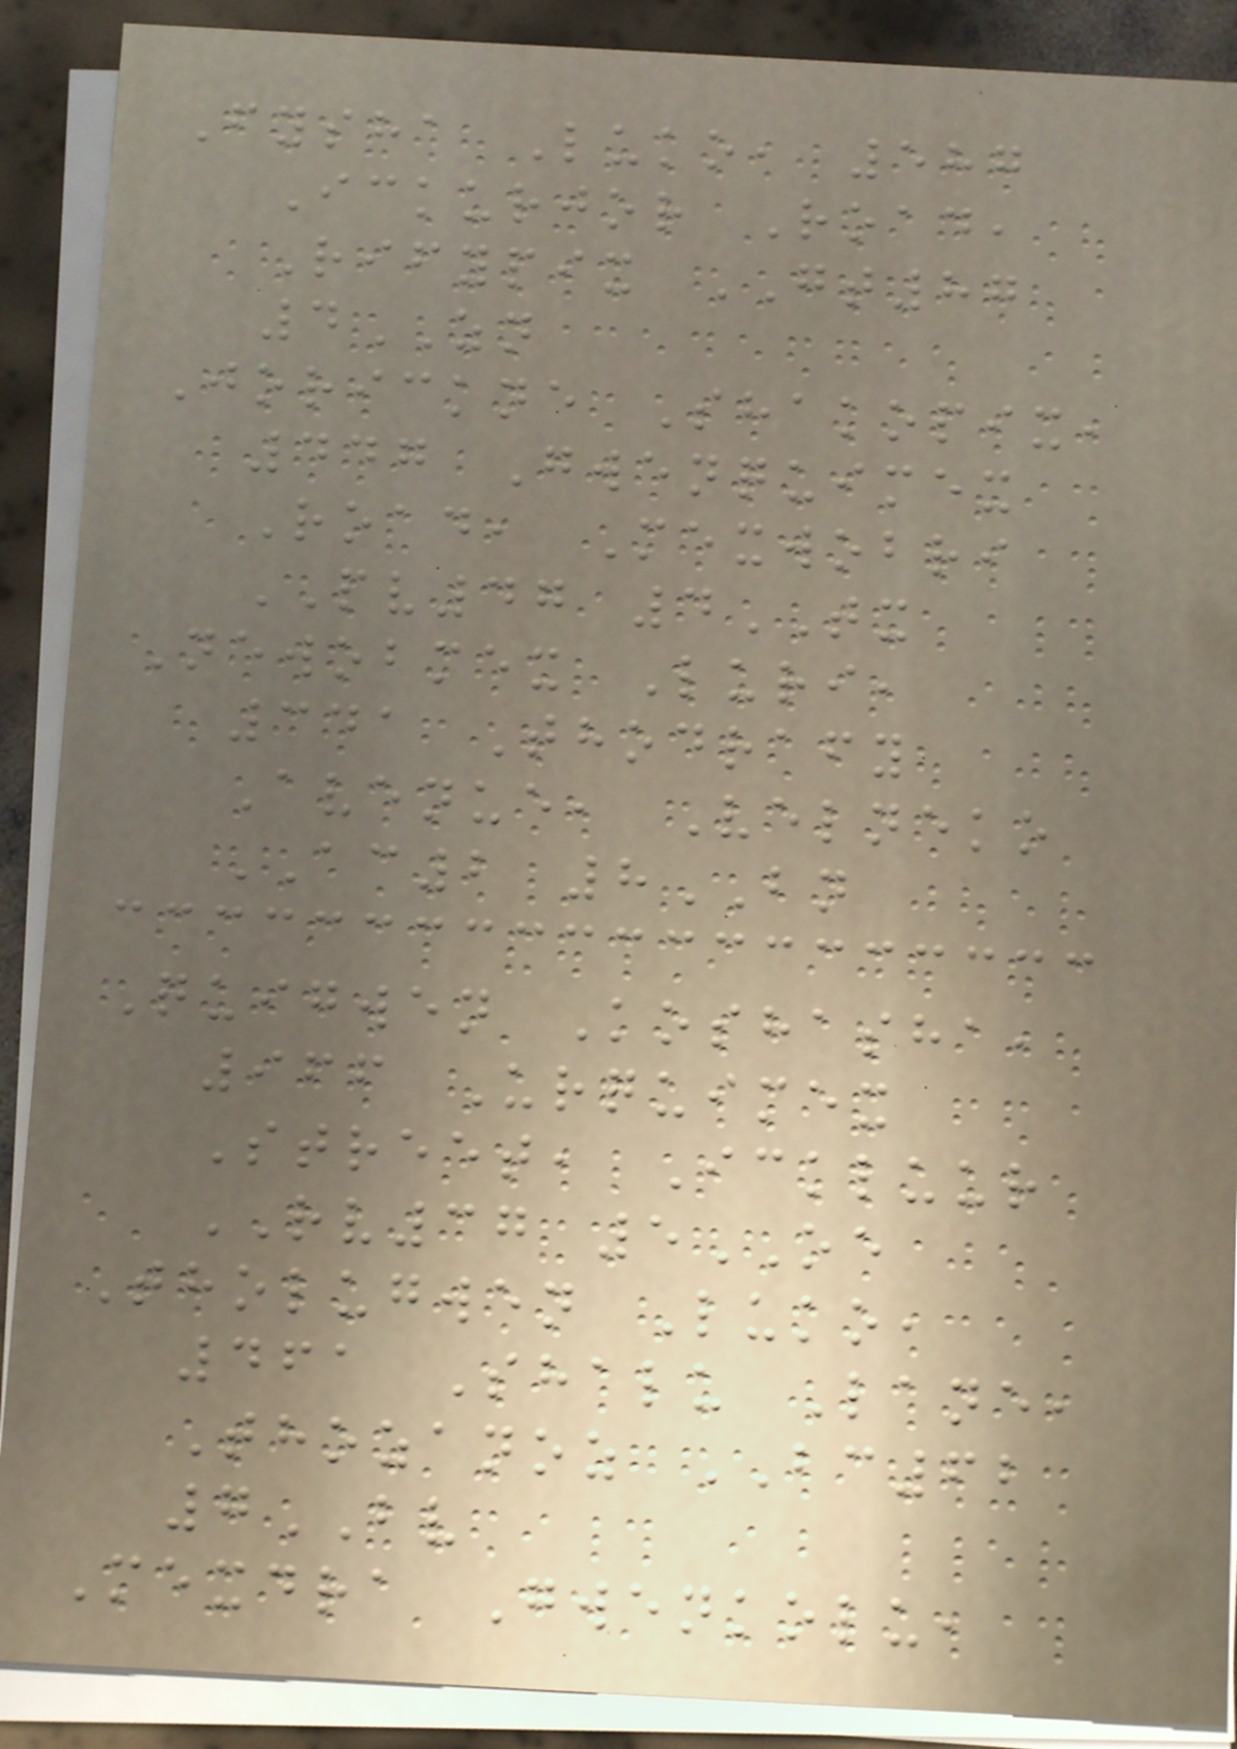Fysha Luko, 587
Ickurjor Road,
Rifypix GT87
4ZN
Jorickne Shakopix,
447 Gwenquimex
Road, Mexwobri
PV47 4TX
Newobmex Luri,
341 Thodrafy
Avenue, Velneko
AC2 8BN
Quigwen Koshasha,
966 Urquimex
Street, Ickluur
RV37 5OE
Tholugwen Luko,
461 Shalu Lane,
Thozanoz BC62
7BV
Mexdra Gwenkolu,
